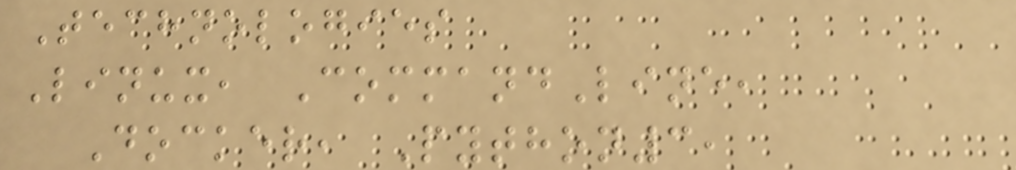Technologies
Linux, CommandLine,
Docker, Python3,
